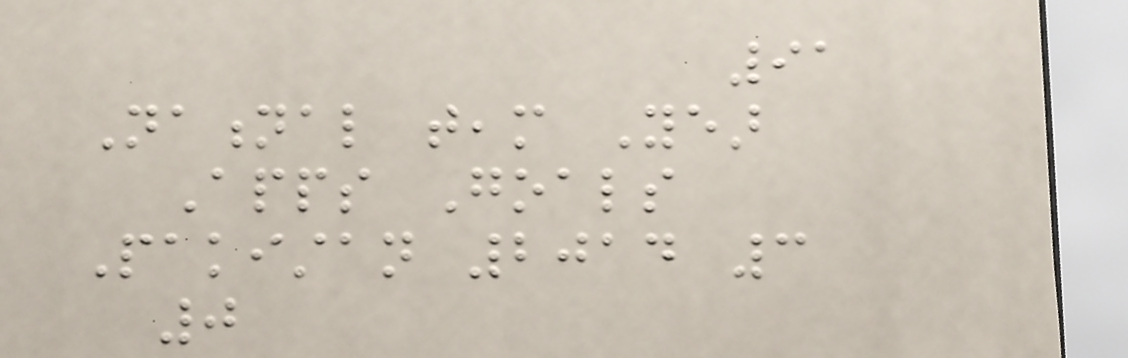91
National team Year
Apps Goals
Pakistan 2014 3
0
